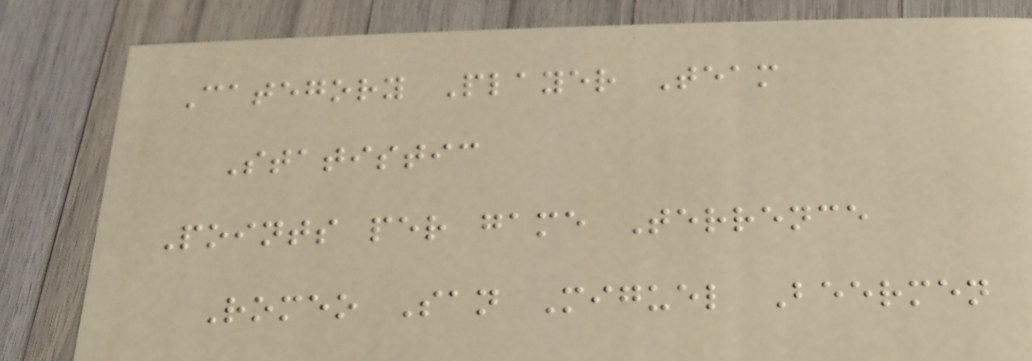Category Player Team
Statistic
Points per game Terrence
Romeo San Miguel Beermen
